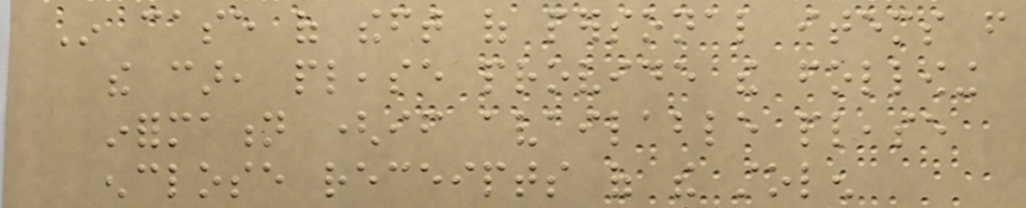In case of theft of personal items from
the car, please provide the following
information (if available please
enclose receipts of the stolen
